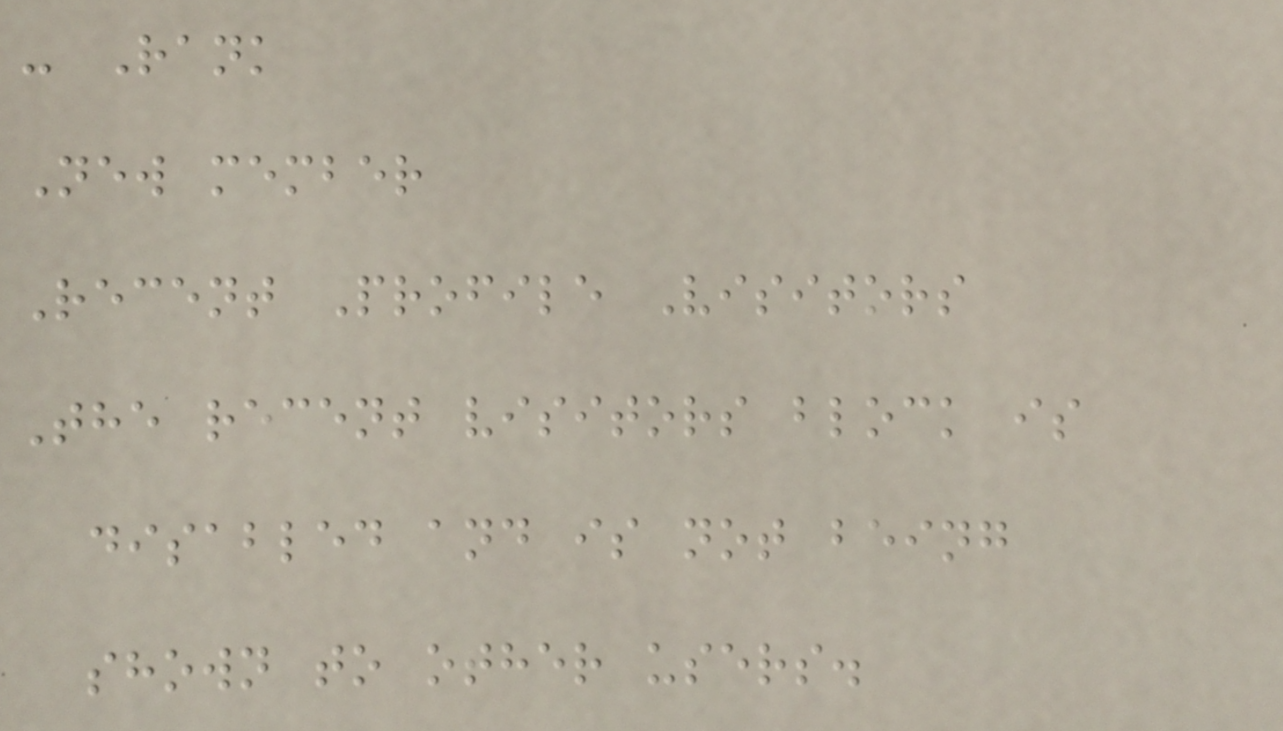- Rank
New member
Recent Profile Visitors
The recent visitors block is
disabled and is not being
shown to other users.
